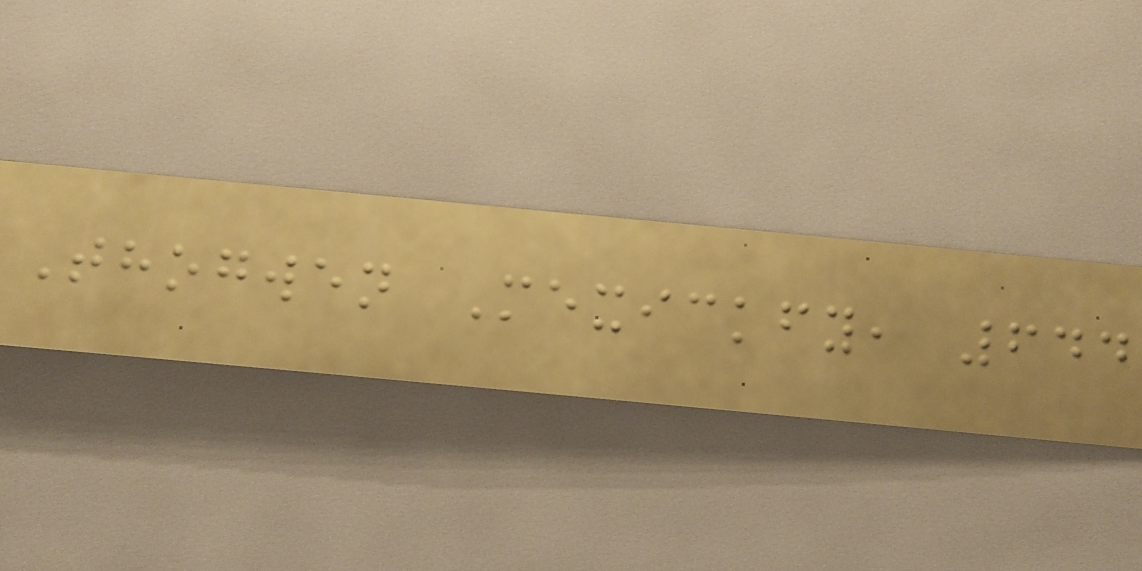Thogwen Mexickfy, 644
